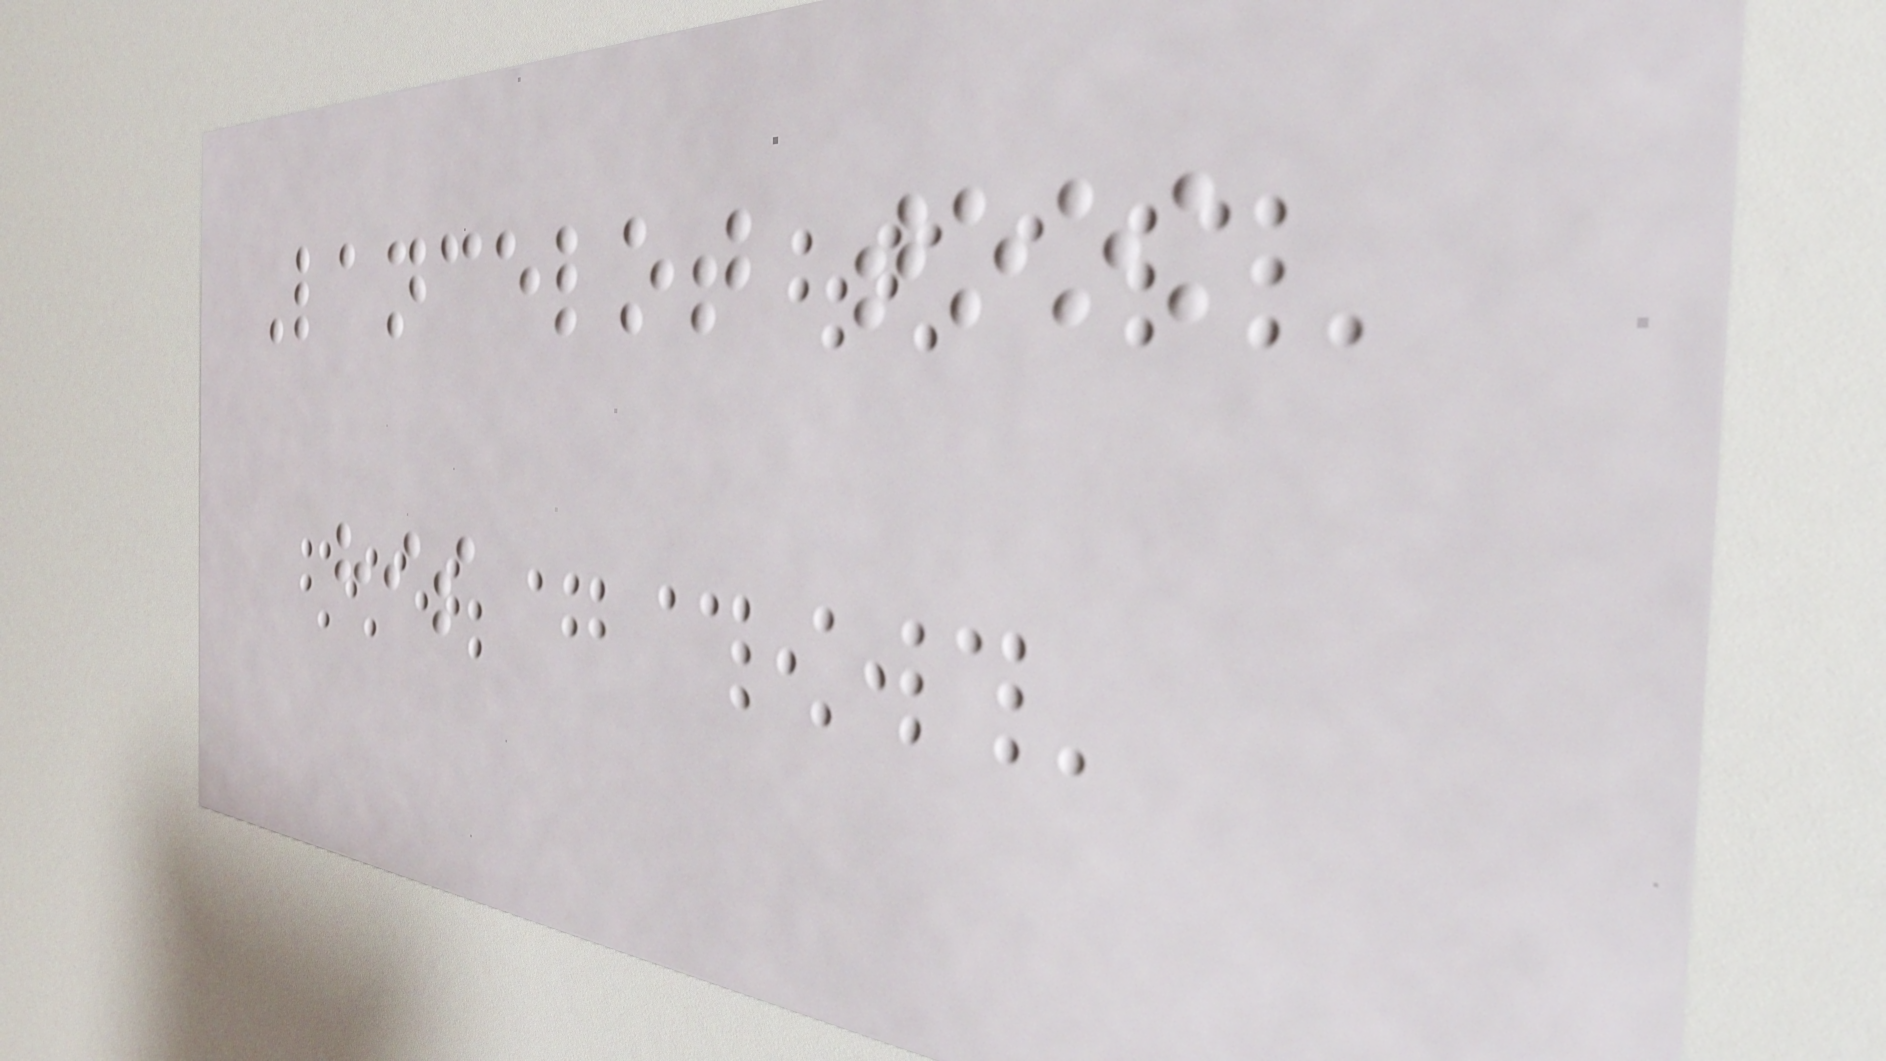Lancelot took
his
